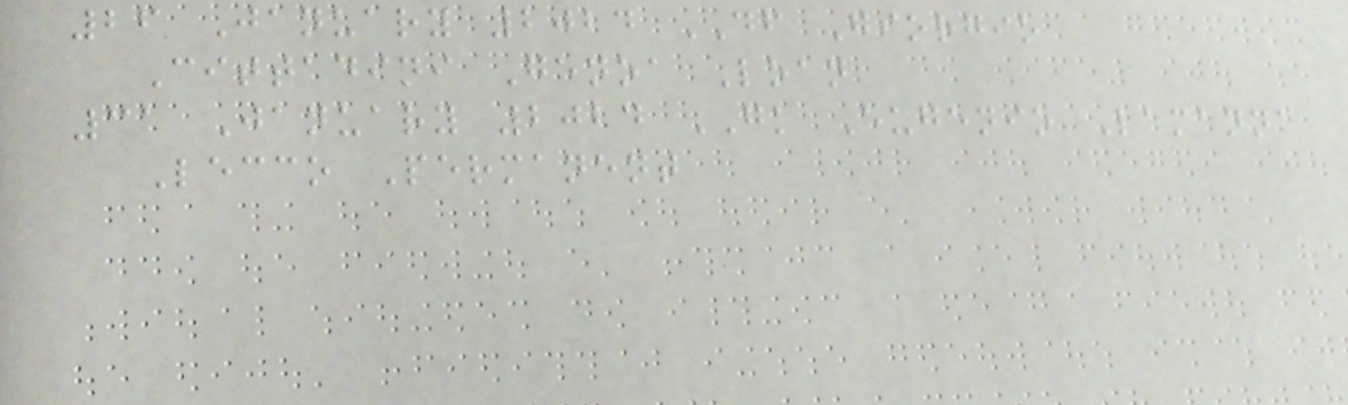26 January 2024 DF Giorgio
Cittadini Genoa Loan
31 January 2024 GK Eugenio Lamanna
Lecco Permanent
